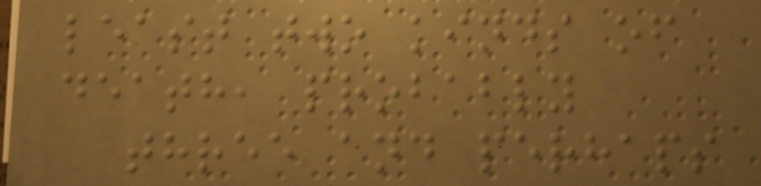least two kinds of
death, probably
three and perhaps
